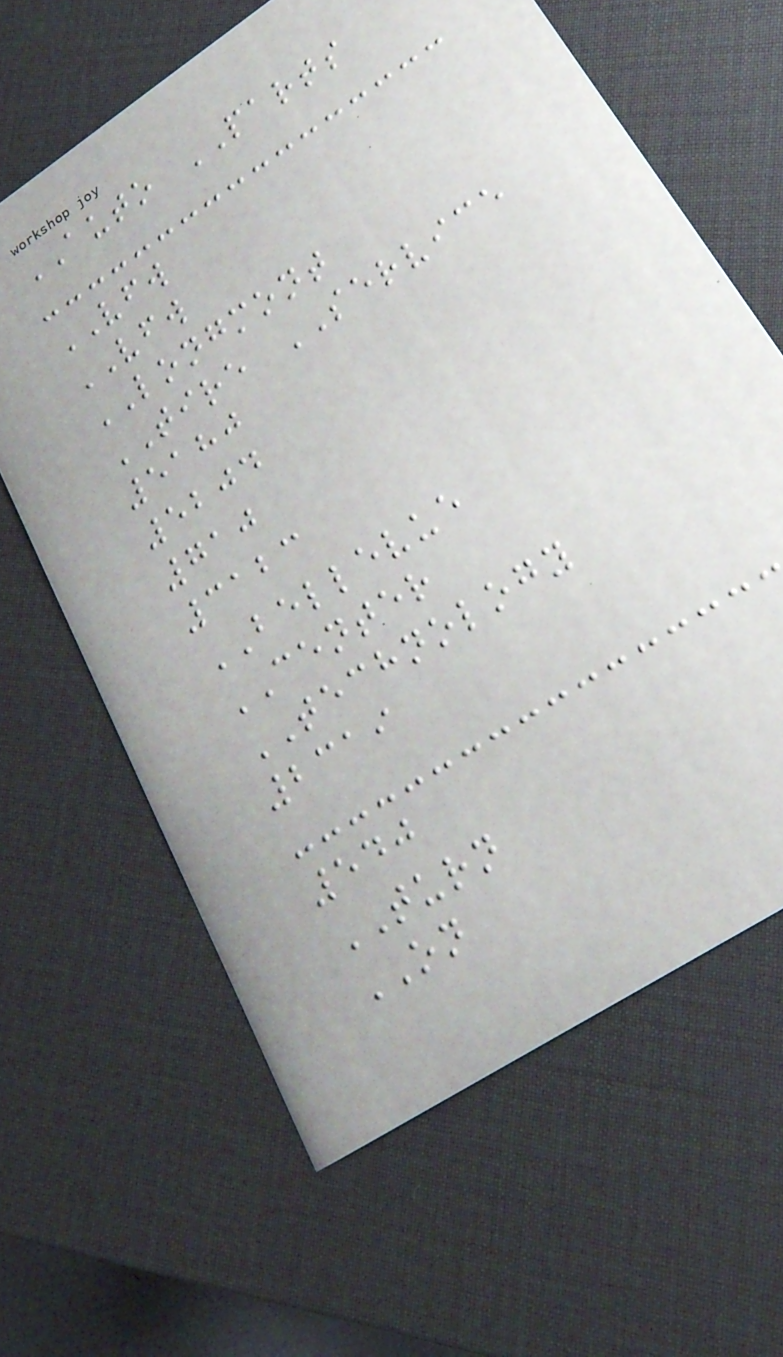AUTO PARTS
VFW
VFW
LONGMONT
TIRE SERVICE
5180
5204
710
3123
BELLEVUE
CENTER
TECHNOLOGY
2319
540
TURN
ON
